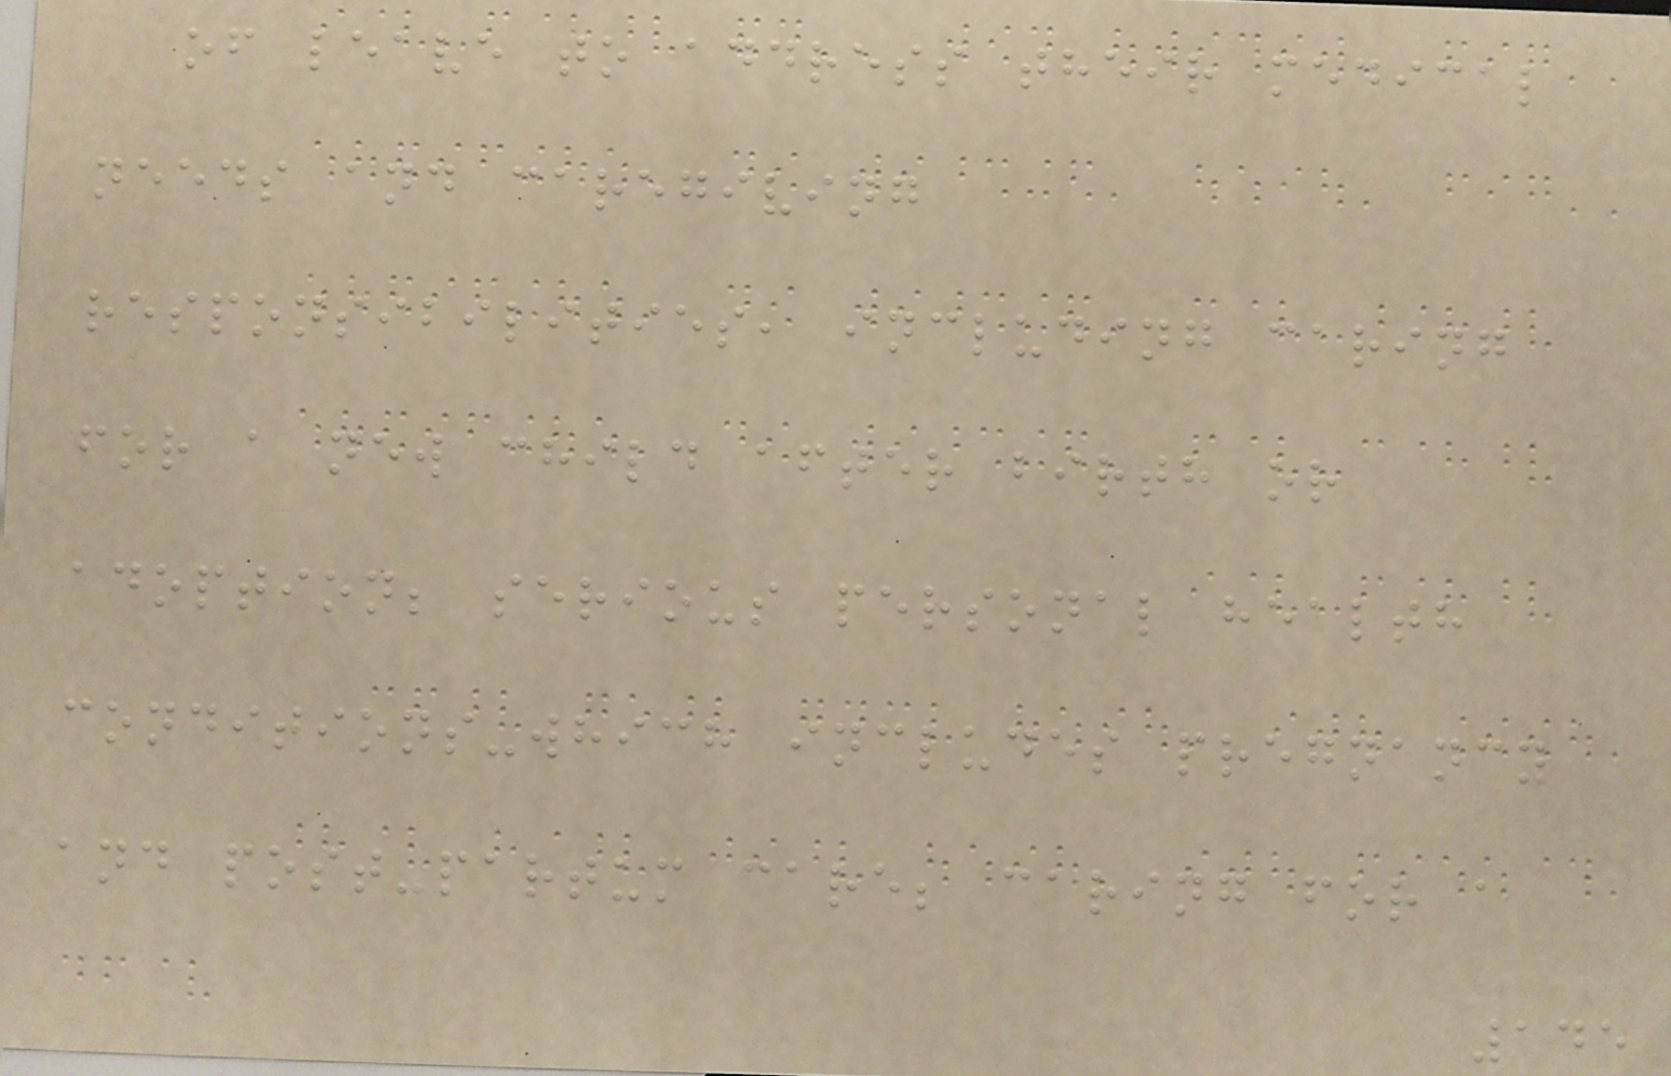of leave to address their medical
needs and caregiving
responsibilities, including caring
for a new child after birth or
adoption; serious personal health
conditions-which includes pregnancy
and post-partum care; caring for a
145
